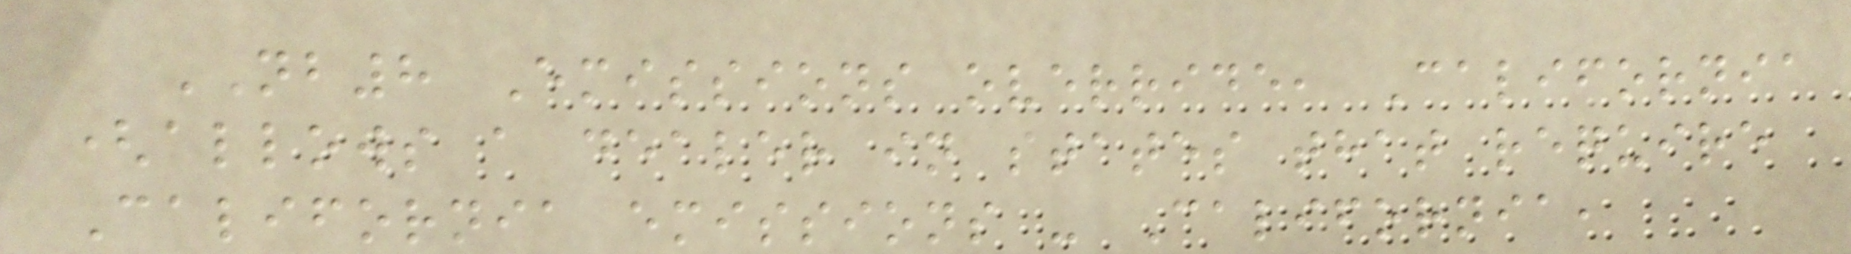NB8 Emissions override, California
(allows a dealer in states that require
California emissions - California,
